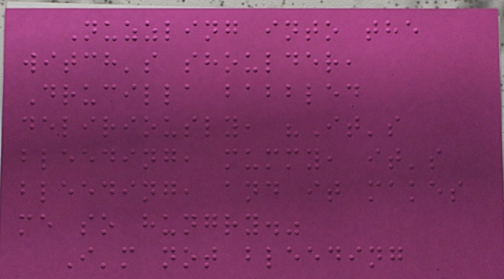Nuzzling into the
witch's shoulder,
Drucilla babbled
deliriously, "It's
bleeding, mummy, it's
bleeding, and it makes
me so hungry."
I'm not bleeding
